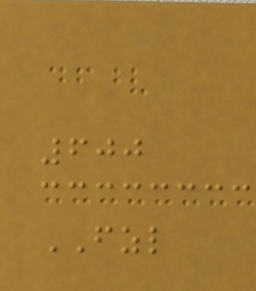600
FZL
